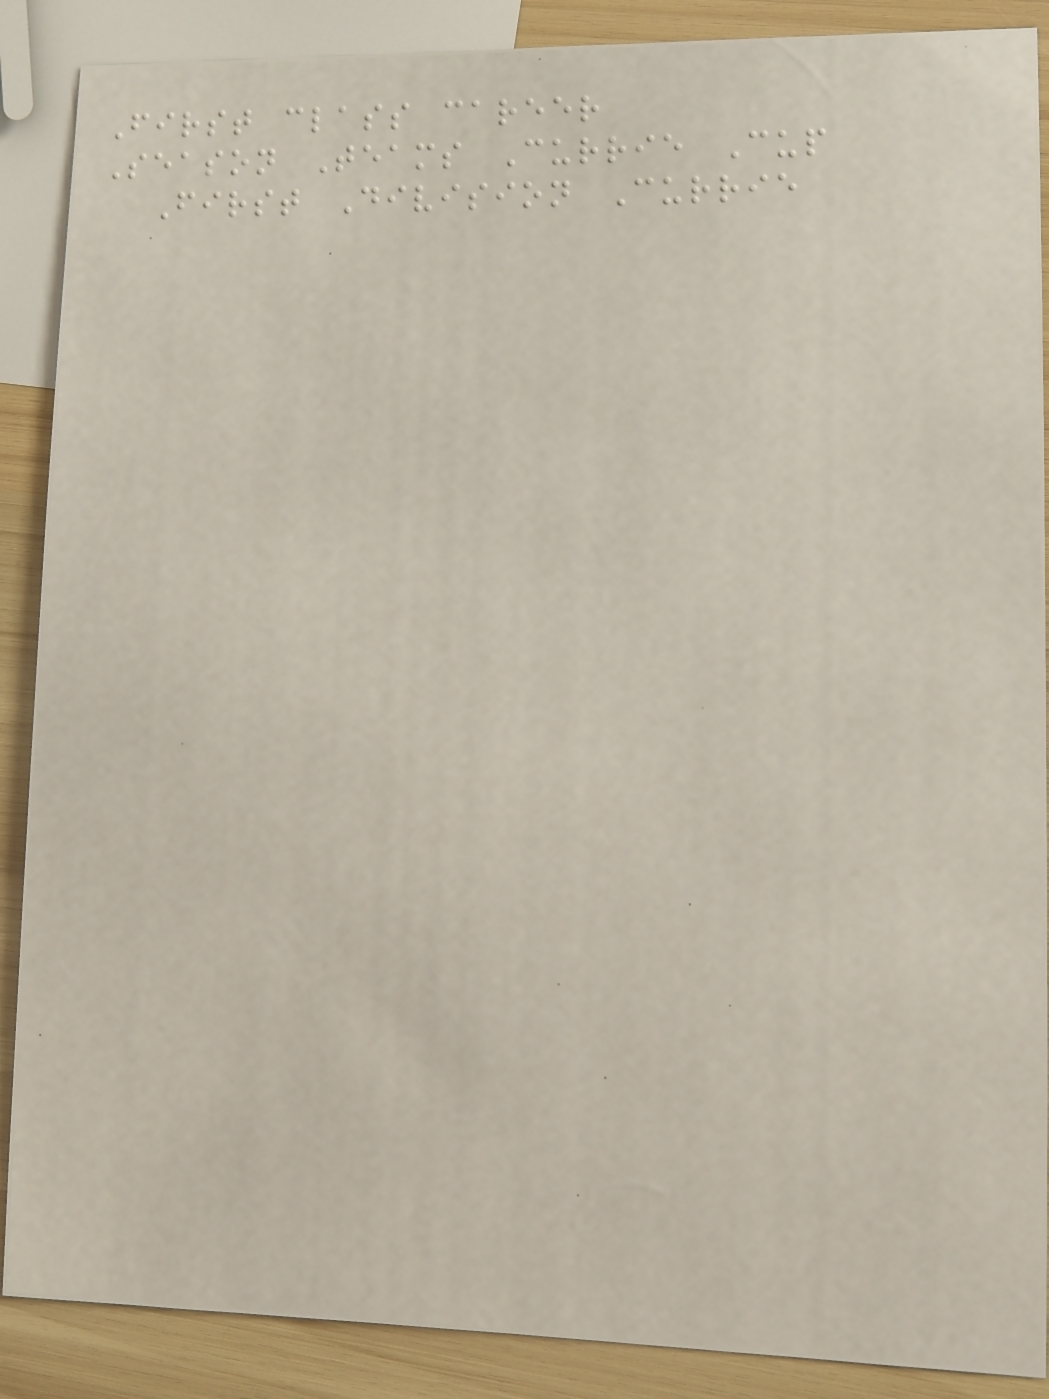First class career
Season Teams Currie Cup
First Division Currie
